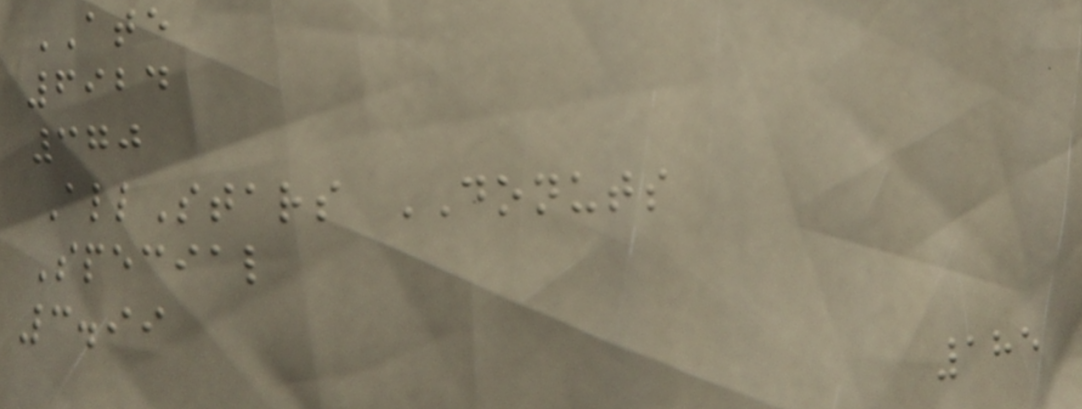ATE
6924
370
AllStars DONUTS
Special
3.99
185
